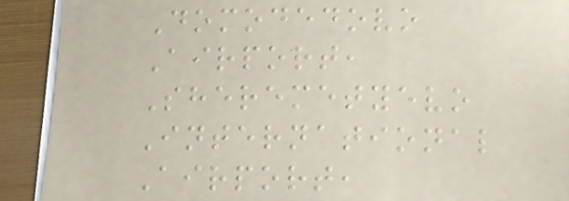Domodedovo
Airport,
Sheremetyevo
International
Airport,
